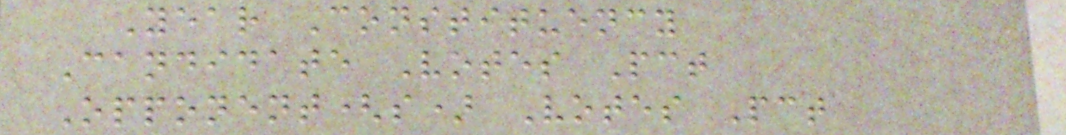Year Constituency
Candidate Votes Pct
Opponent(s) Votes Pct
